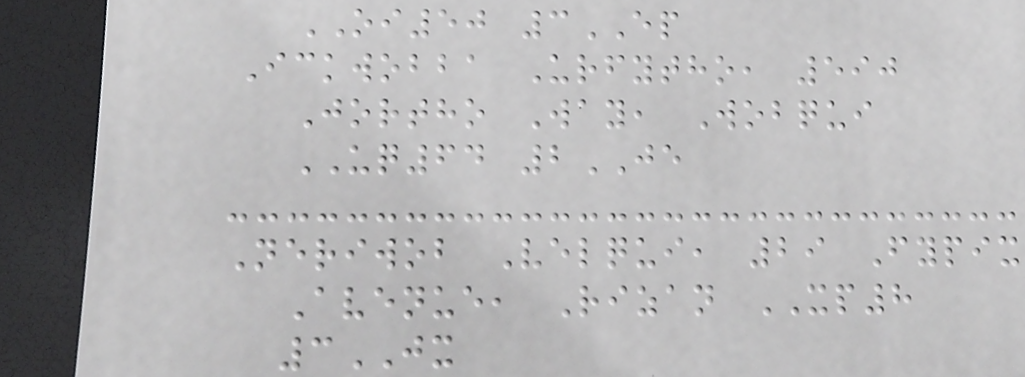OI50 3EP
Ickwobba Urfytho, 590
Jortho Way, Wobqui
UQ64 2JE
Neriwob Velqui, 29 Fypix
Avenue, Rizan XP8
3JX
